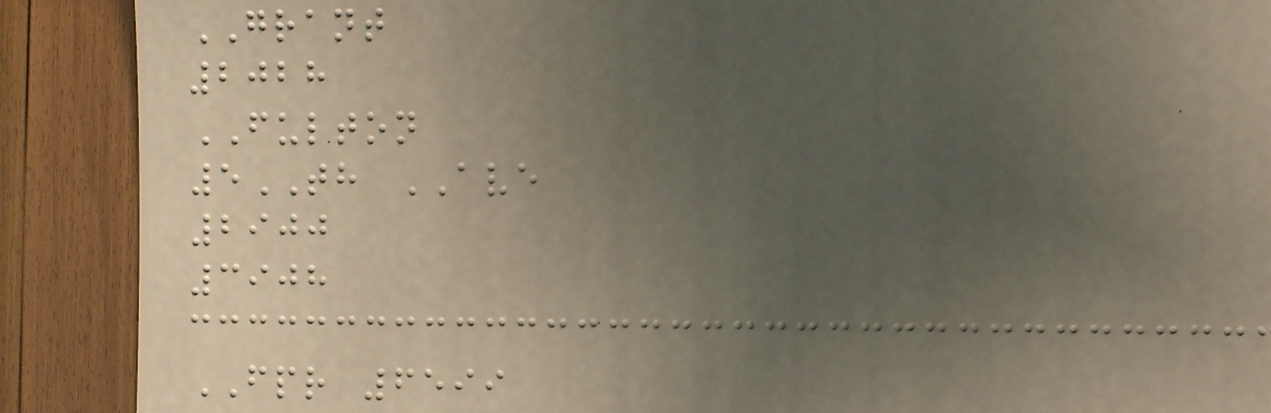GRANT
2028
FULTON
5TH AVE
2900
3908
FPR 6599
